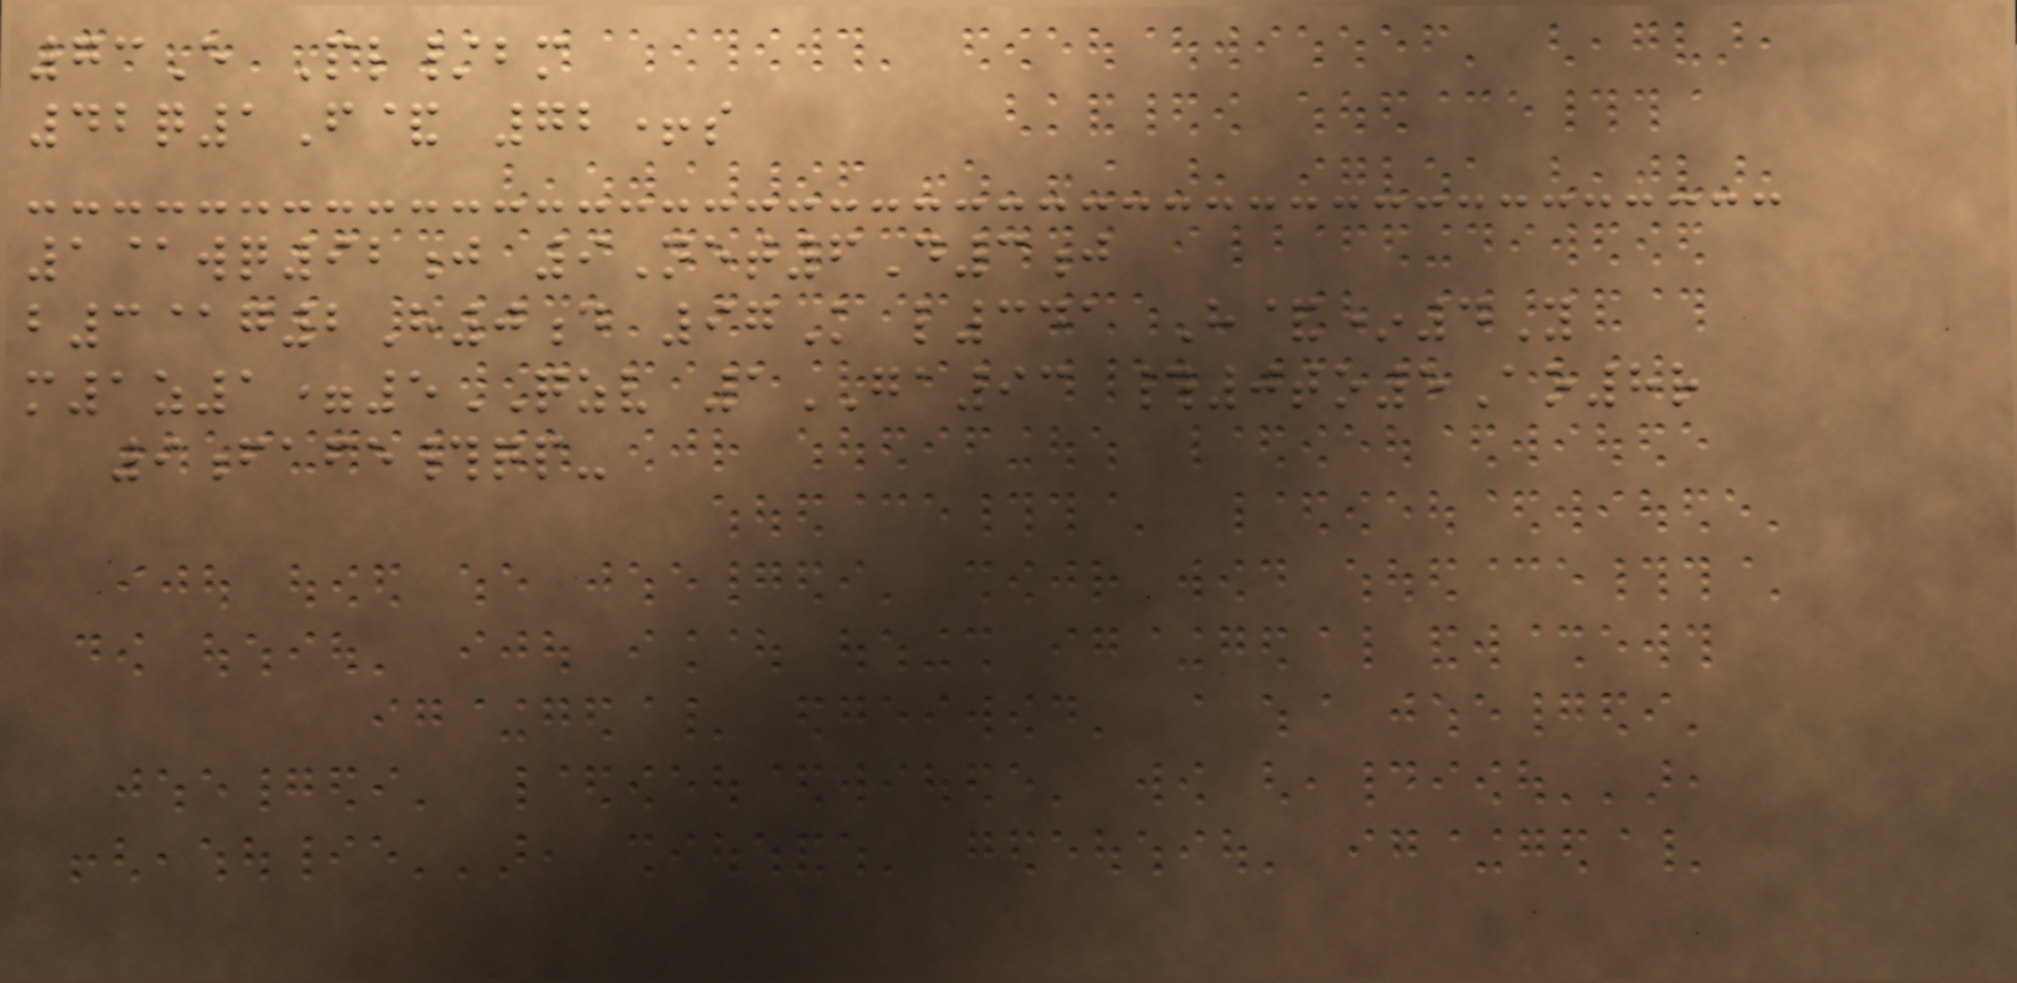73E Pl/bm
42q1F& 72+s
1@wq92j 9Net6D3j
b3@g2H0d 97K l341 H&*4Y
m1z1=5QZV 1GA93 #0to5Ao8r
9fafe#qp-
